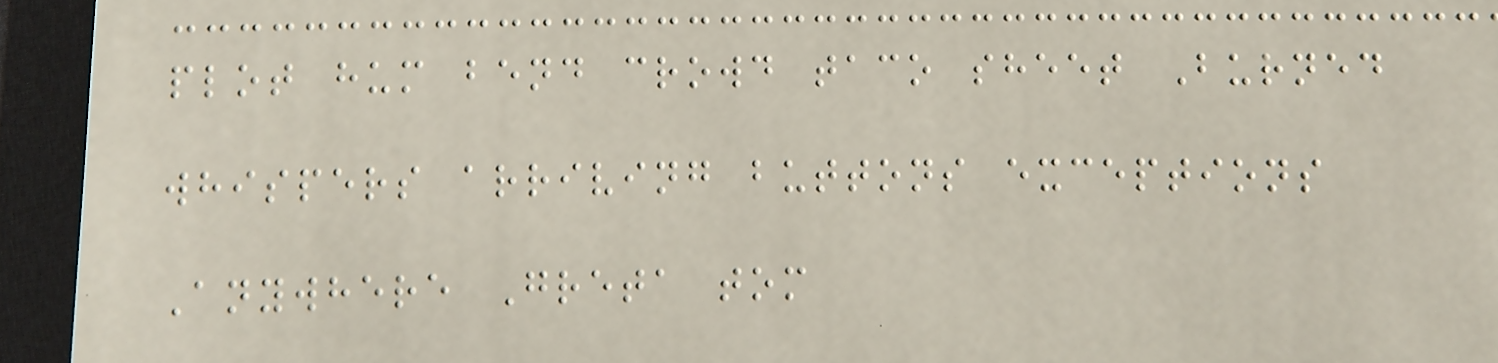plot hum bend crowd taco sheet Burned
whispers arriving buttons exceptions
Anywhere Greta tom
